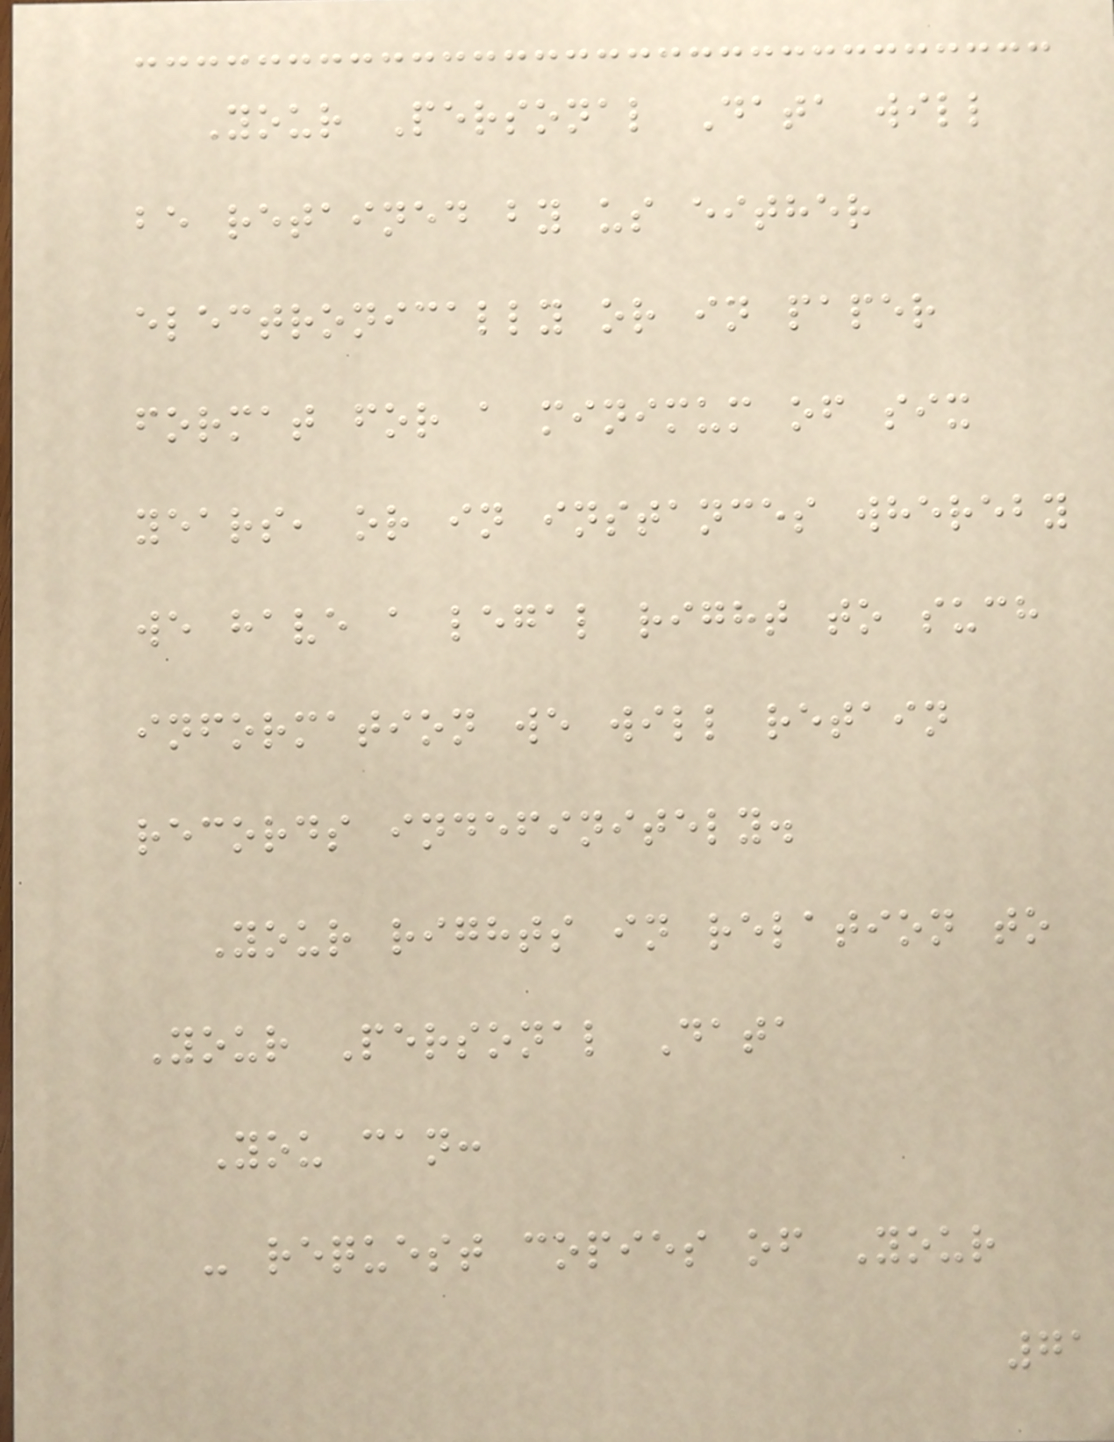Your Personal Data will
be retained by us either
electronically or in paper
format for a minimum of six
years, or in instances whereby
we have a legal right to such
information we will retain
records indefinitely.
Your rights in relation to
Your Personal Data
You can:
- request copies of Your
71
